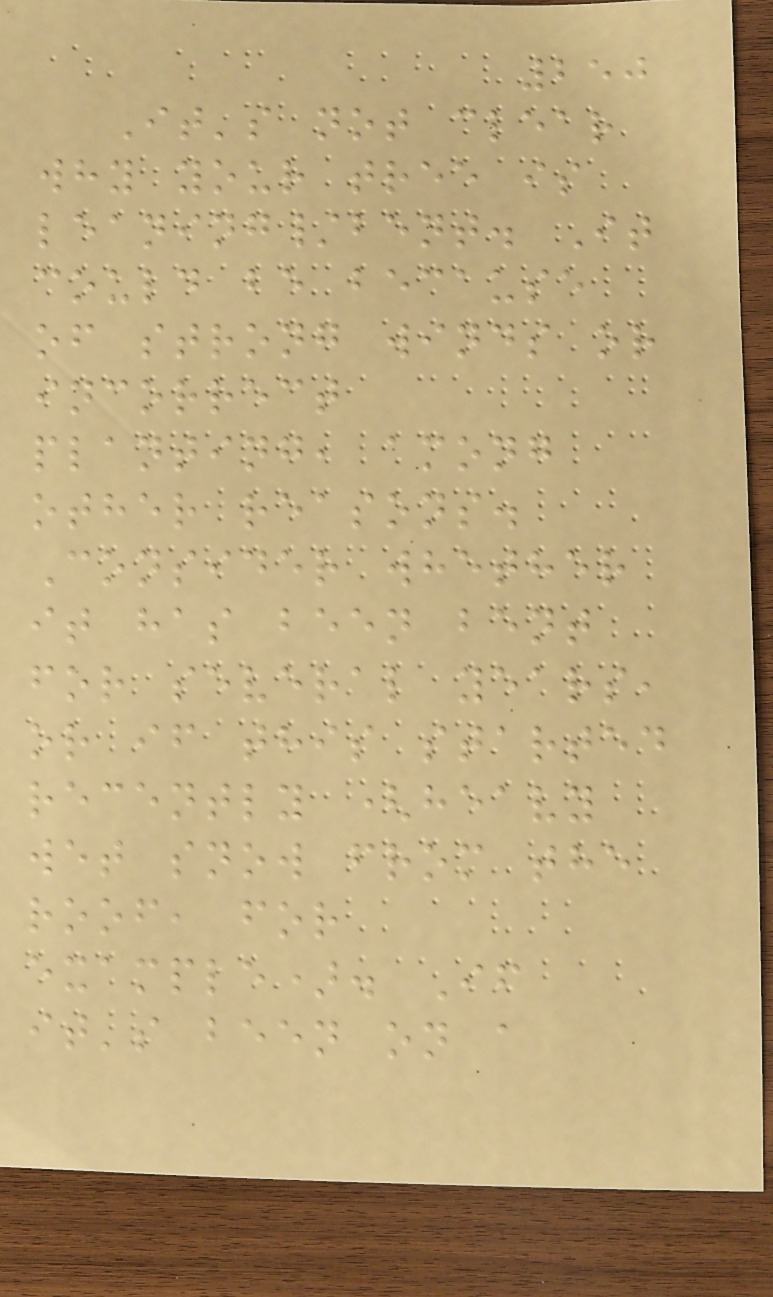250
It's not clear
why your tree is
leaning/bent. It
could be because
of strong winds or
incorrect
planting, among
other reasons.
Consider whether
it has been bent
for several years,
or if this started
recently (heavy
wet snow from the
roof, for
example). If
it's been on a
